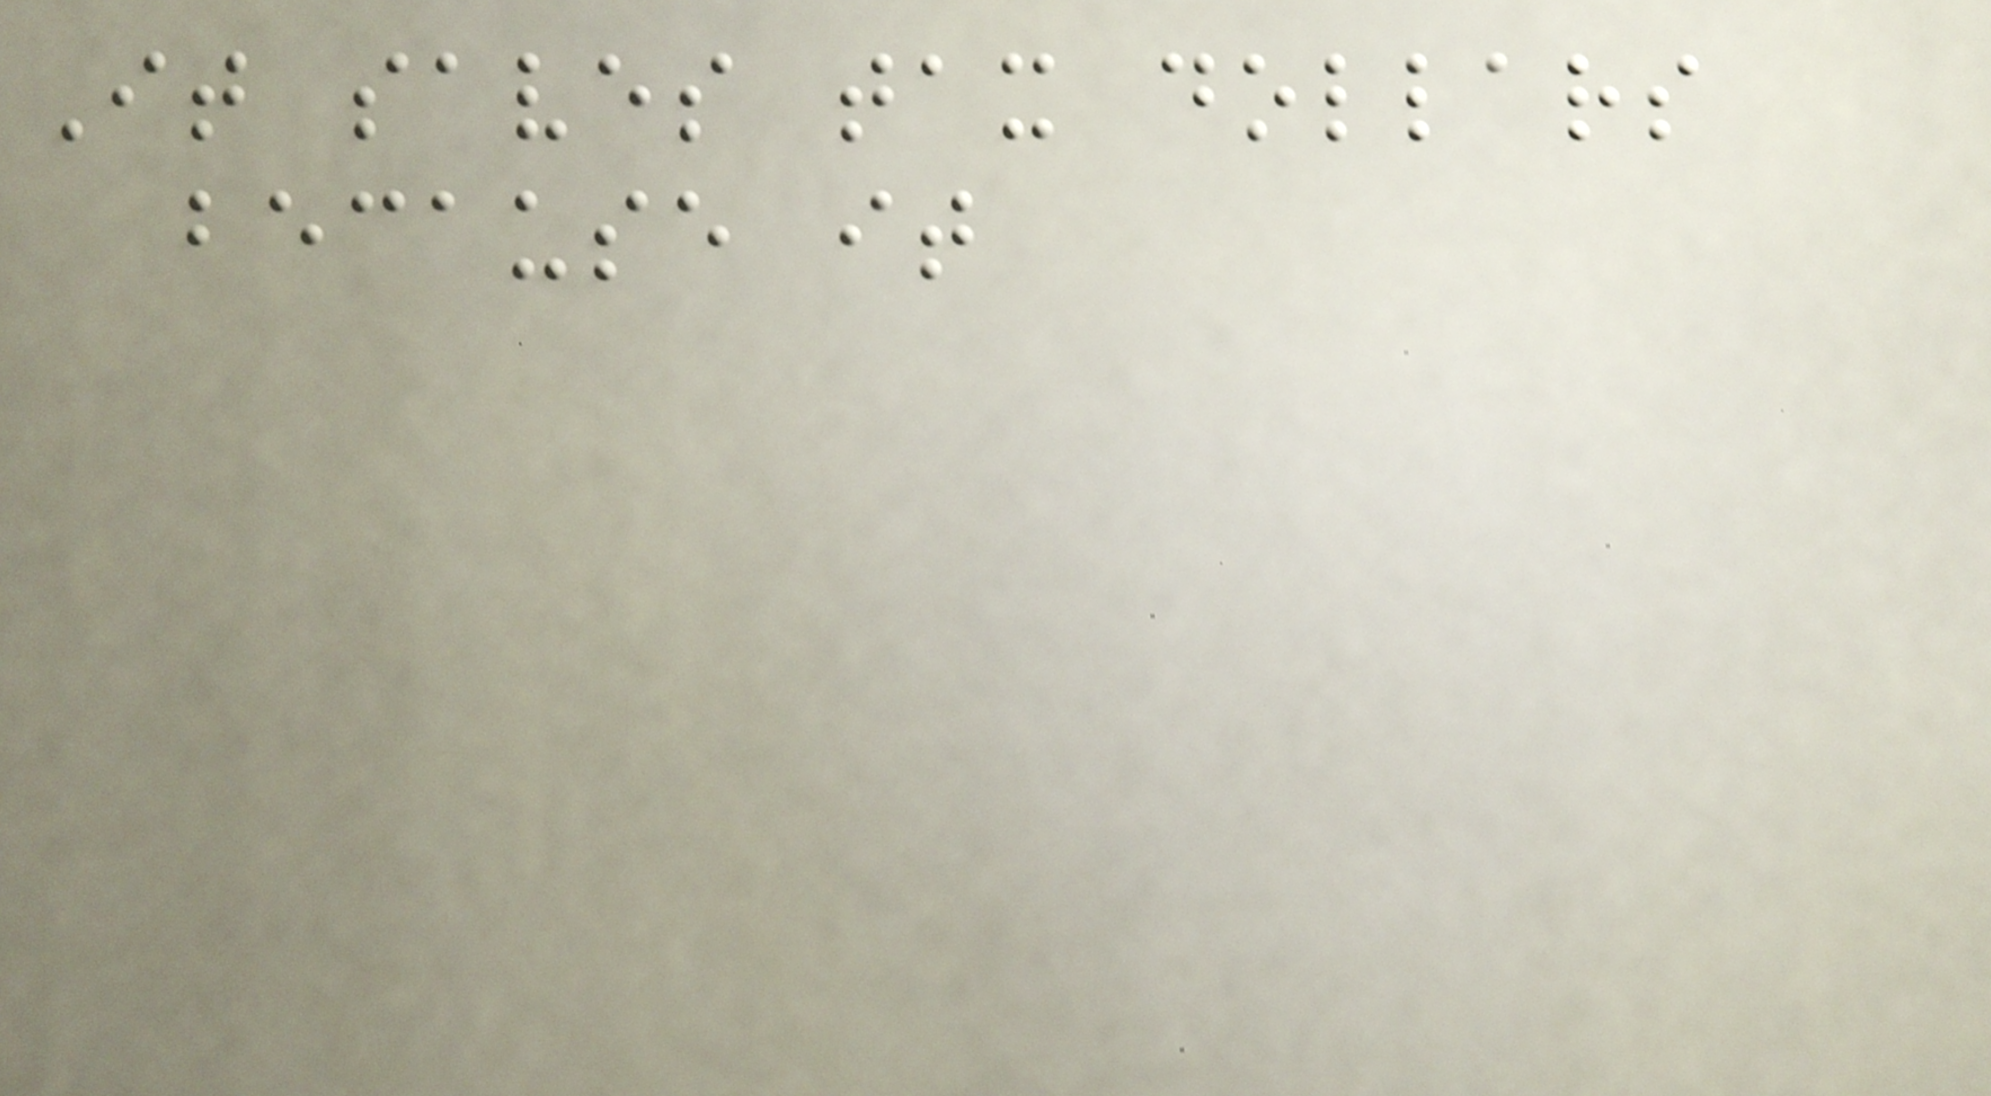It saves tax dollars
because it
